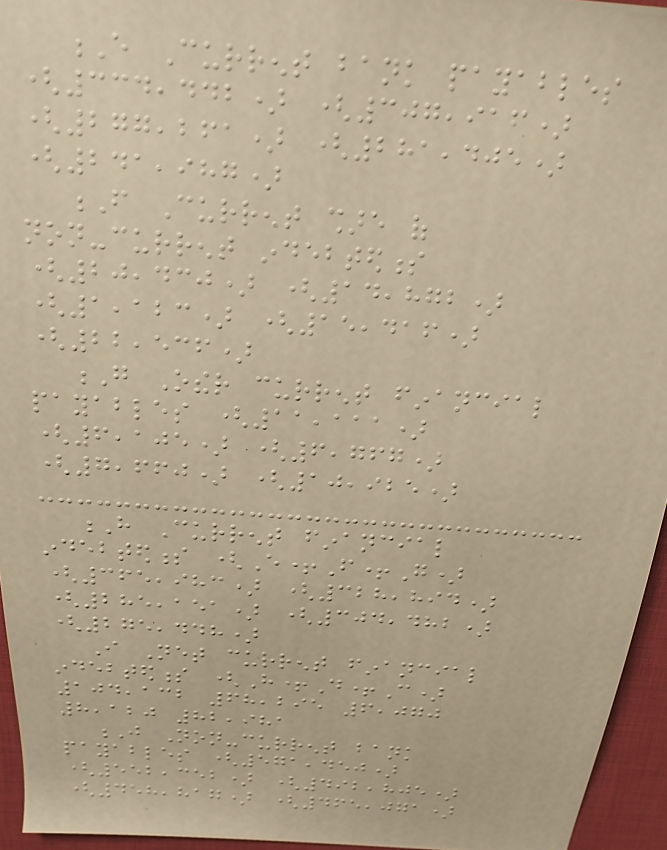E Current bank payables
(334,442) (307,916)
(277,261) (281,405)
(241,987)
F Current share of
non-current indebtedness
(20,430) (14,872)
(1,123) (15,416)
(22,536)
G Other current financial
payables (11,111)
(6,105) (6,767)
(7,660) (10,925)
H Current financial
indebtedness (E+F+G)
(365,983) (328,894)
(285,151) (304,482)
(275,448)
I Net current financial
indebtedness (H+D+C)
104,132 68,295 6,070
8,120 82,981
J Non-current bank
payables (571,450)
(552,352) (492,805)
(458,817) (465,071)
